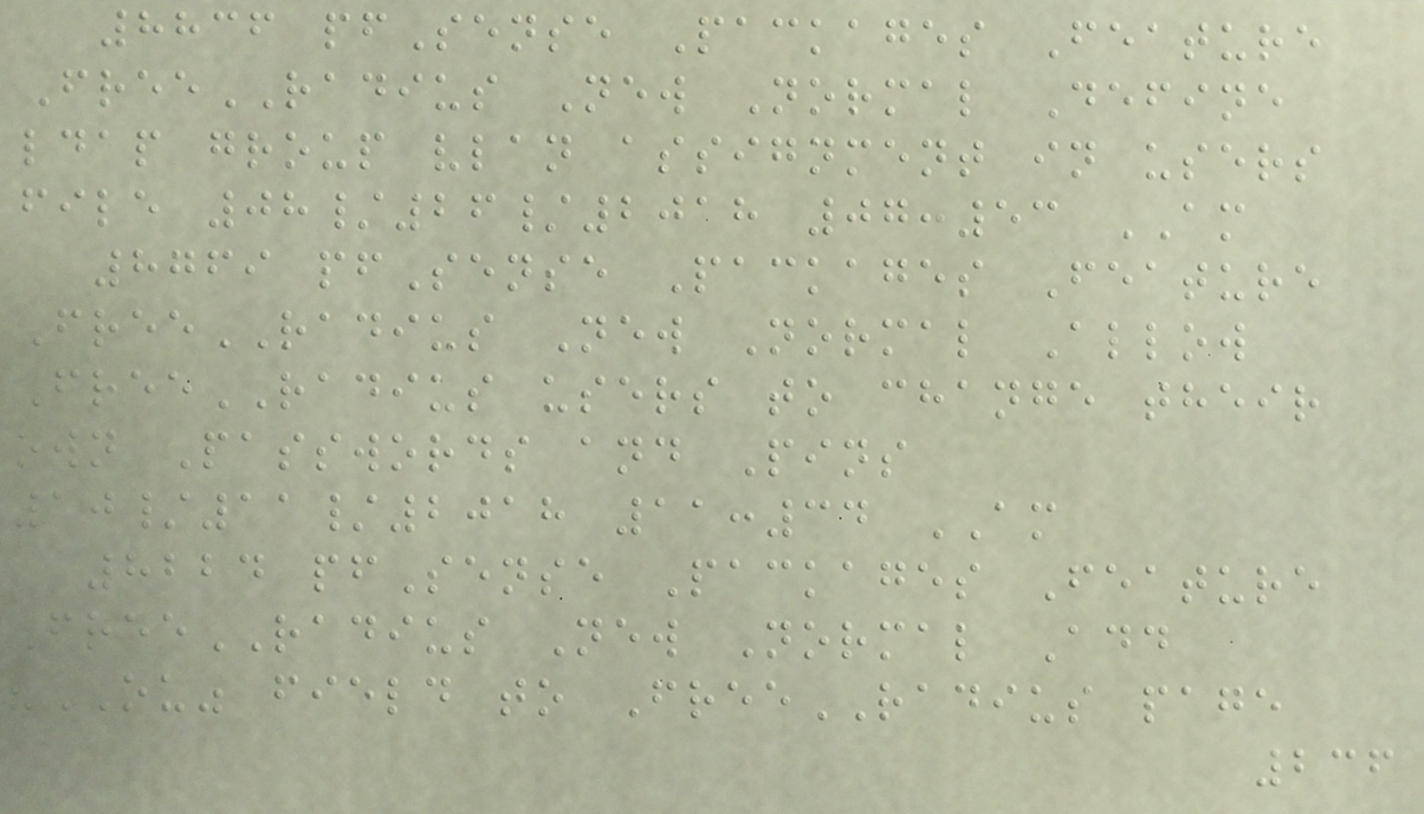8836 pfSense Packages Feature
FreeRADIUS New Normal Define
ldap group vlan assignment in users
file 08/26/2018 07:53 AM
8769 pfSense Packages Feature
FreeRADIUS New Normal Allow
FreeRADIUS users to change their
own Passwords and Pins
10/11/2018 11:34 AM
8224 pfSense Packages Feature
FreeRADIUS New Normal Add
"OU" field to FreeRADIUS page
236
